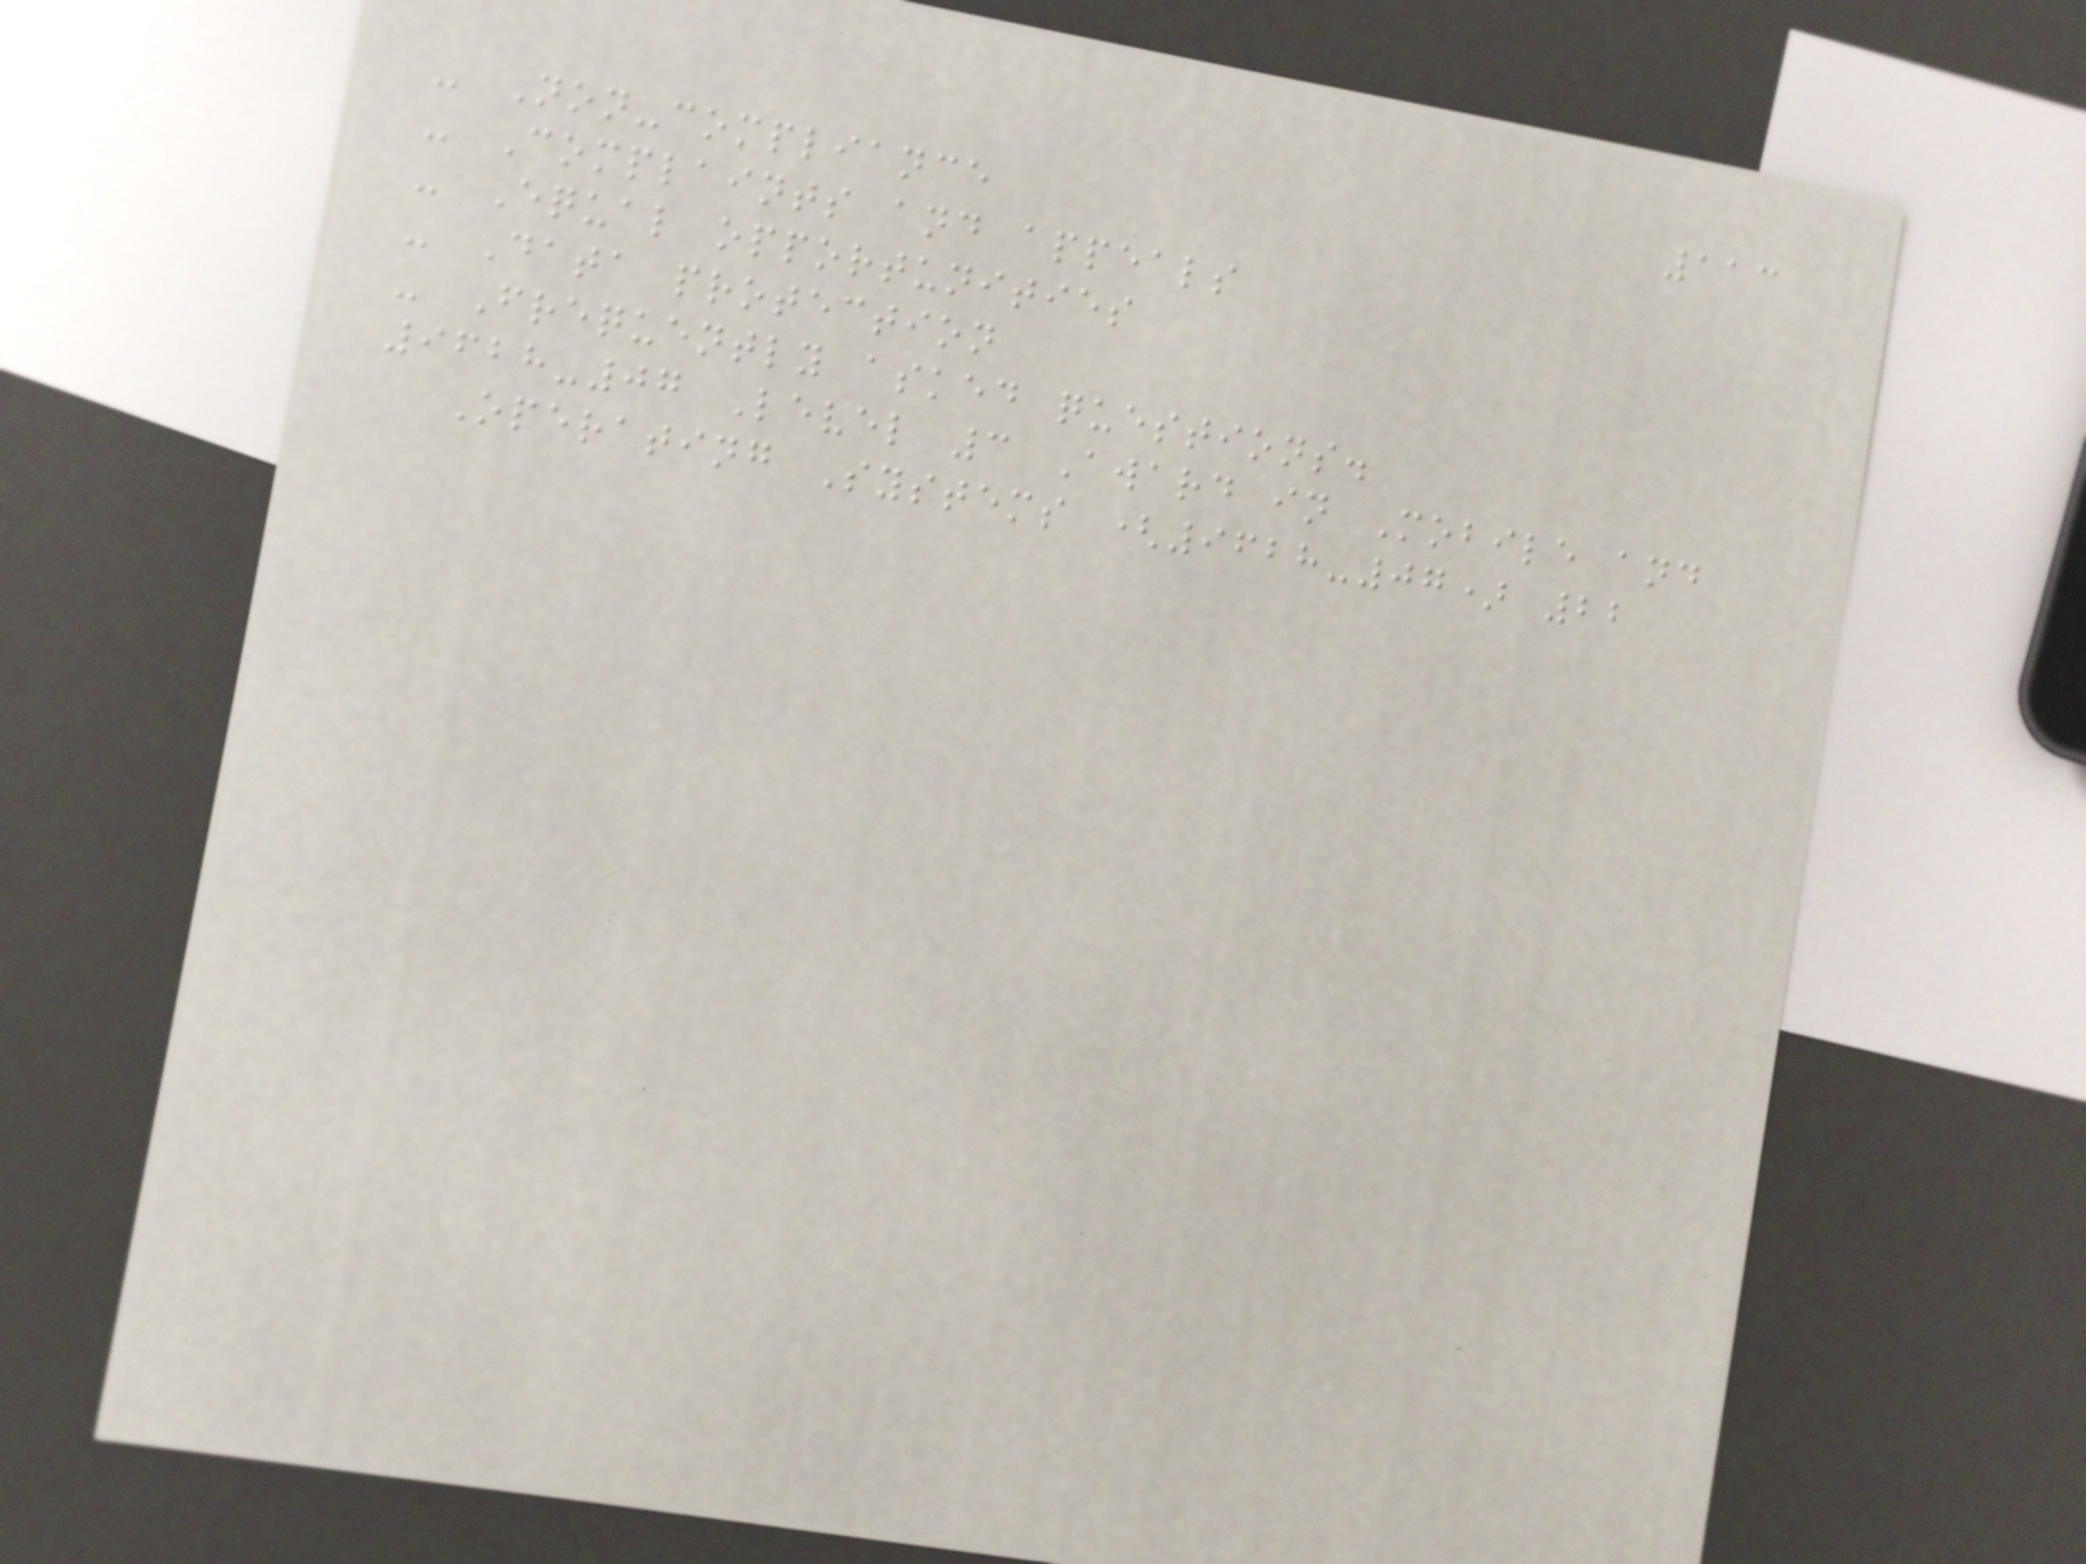113
- Non-compliance
- Complaints and appeals
- Equal opportunities
- Data protection
- Frequently asked questions.
9628-07 Level 3 Award in Mobile and
Operating Systems (9628-07) 22
